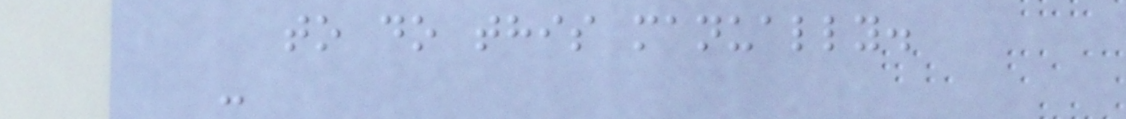to do this manually.
-
